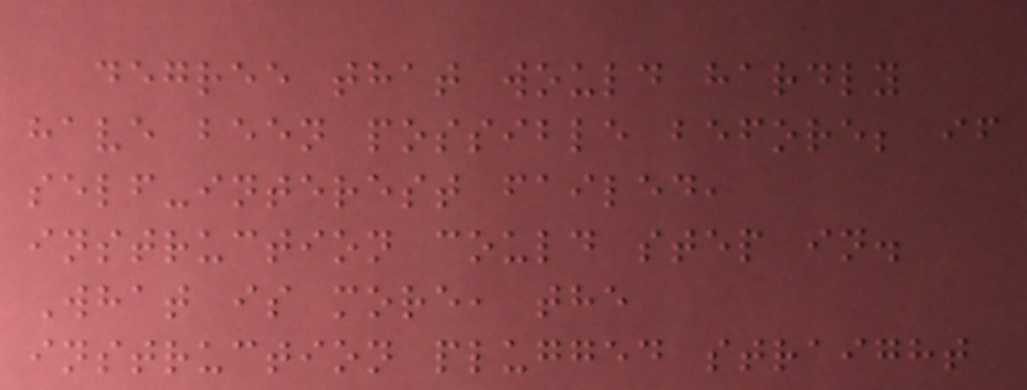degree that would hardly
have been possible before; if
self-interest failed,
instruction could step in.
What is more, the
instruction plugged straight
